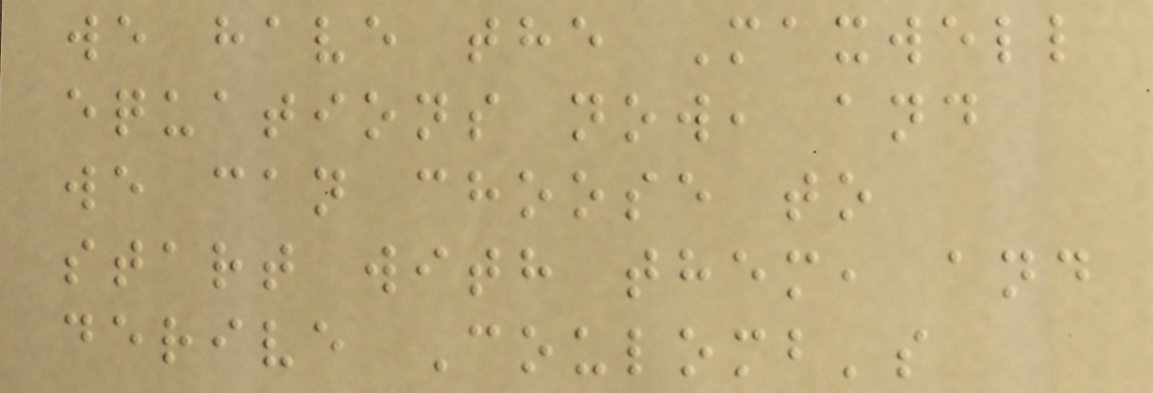we have the Maxwell
equations now, and
we can choose to
start with them, and
derive Coulomb's
